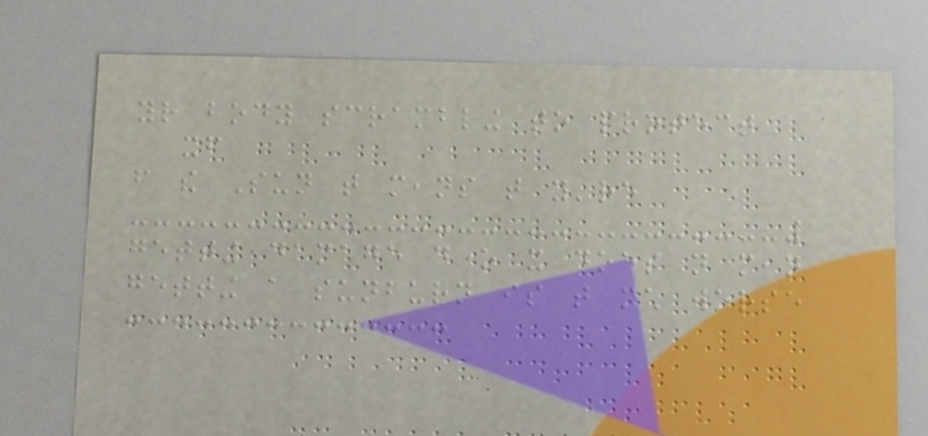your body scrambling to protect
itself
from the Sun that means that you're
getting damage done it does not mean
getting a sunburn is that much worse
